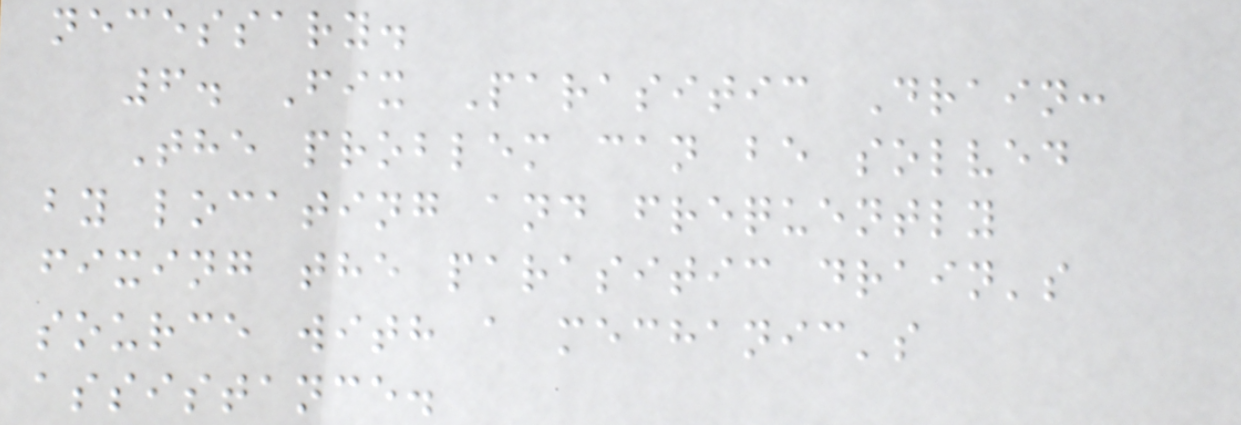necessary.
6. Fix Parasitic Drain:
The problem can be solved
by locating and frequently
fixing the parasitic drain's
source with a mechanic's
assistance.
